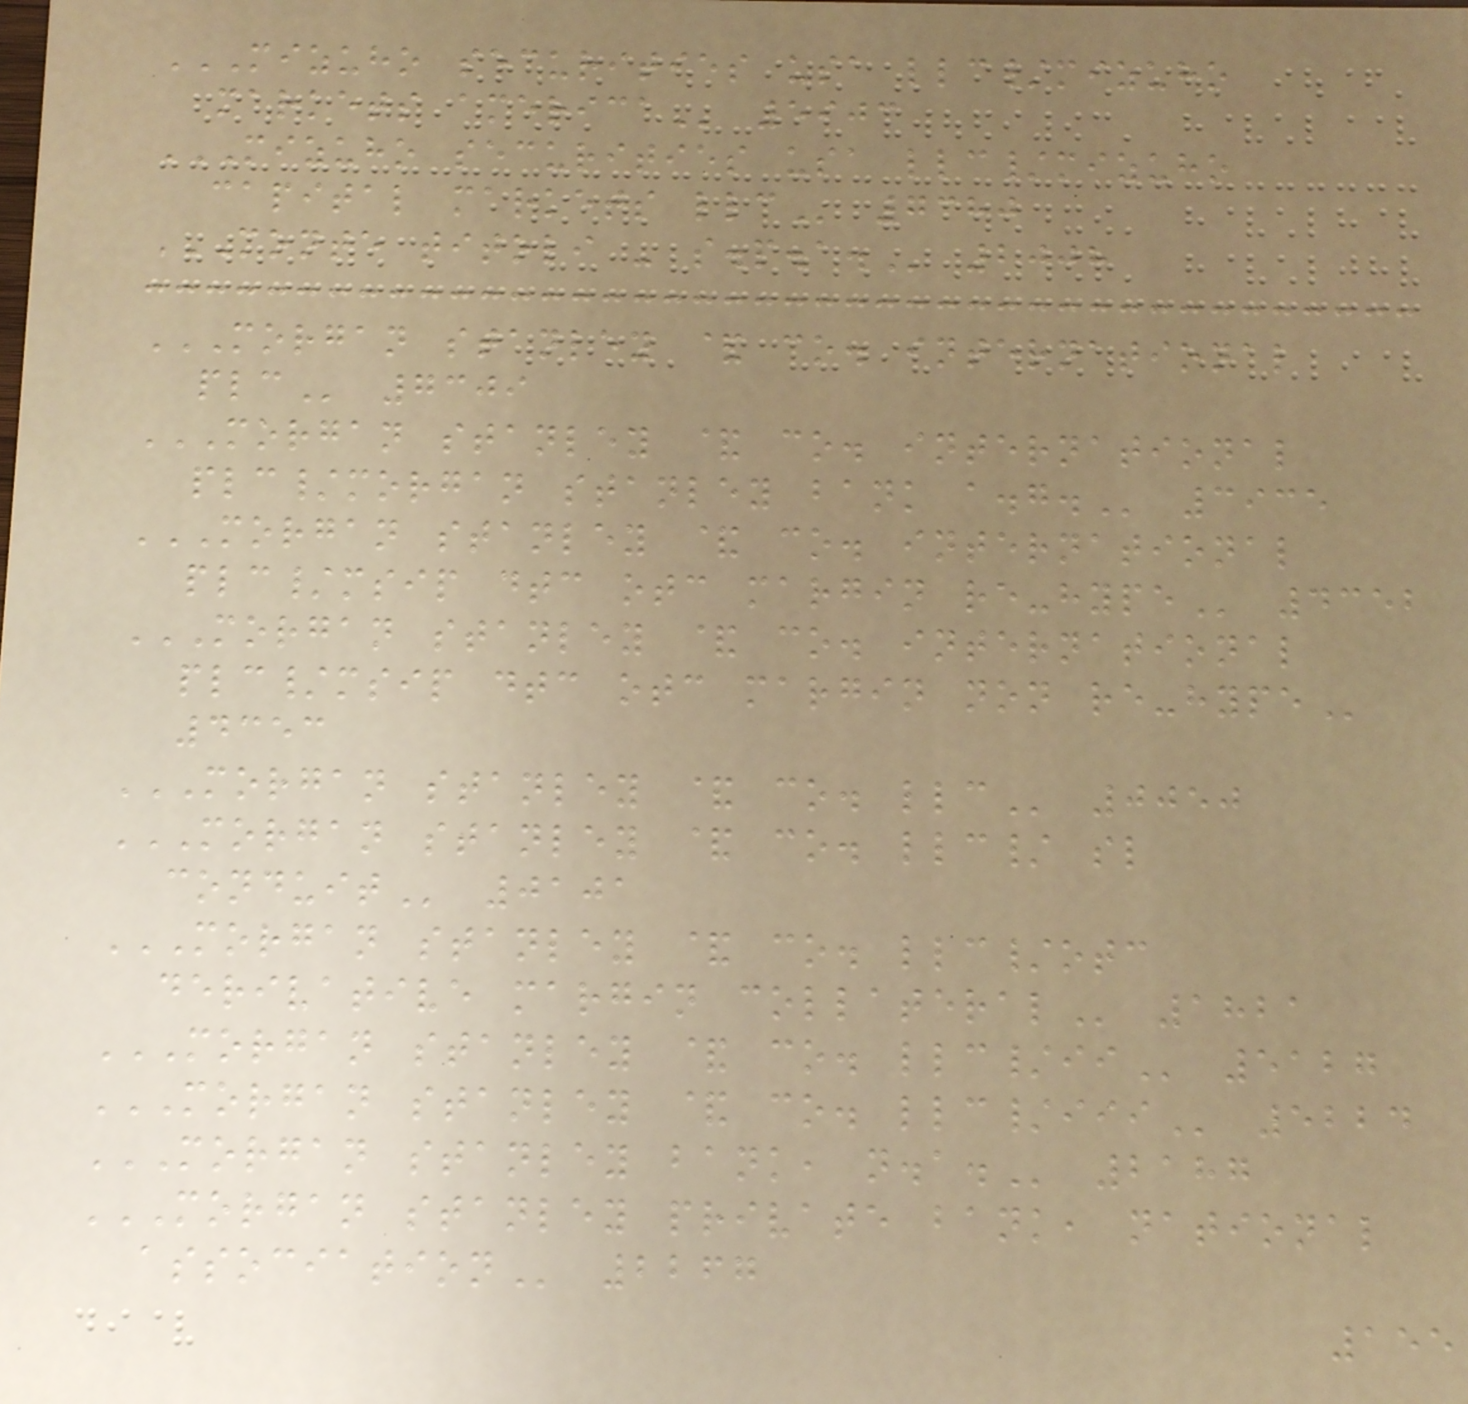MIZUHO SECURITIES USA LLC/MIZUHO
MARKETS AMERICA 5903
MIZUHO SECURITIES USA LLC/MIZUHO
CAPITAL MARKETS LLC 7380
MONTE TITOLI - S.P.A. 2008
MORGAN STANLEY & CO. INTERNATIONAL
PLC 7309
MORGAN STANLEY & CO. INTERNATIONAL
PLC/MORGAN STANLEY BANK A.G. 3935
MORGAN STANLEY & CO. INTERNATIONAL
PLC/MSIP DTC OTC MARGIN RE-HYPE 4352
MORGAN STANLEY & CO. INTERNATIONAL
PLC/MSIP DTC OTC MARGIN NON RE-HYPE
4353
MORGAN STANLEY & CO. LLC 0050
MORGAN STANLEY & CO. LLC/ SL
CONDUIT 0101
MORGAN STANLEY & CO. LLC/OTC
DERIVATIVE MARGIN COLLATERAL 1821
MORGAN STANLEY & CO. LLC/II 5127
MORGAN STANLEY & CO. LLC/III 5224
MORGAN STANLEY BANK, N.A. 2187
MORGAN STANLEY PRIVATE BANK, NATIONAL
ASSOCIATION 2267
155
